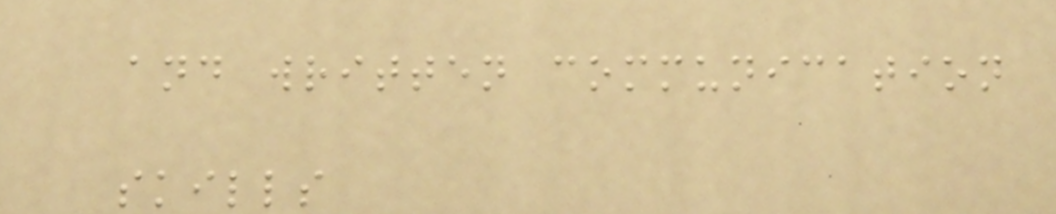and written communication
skills
